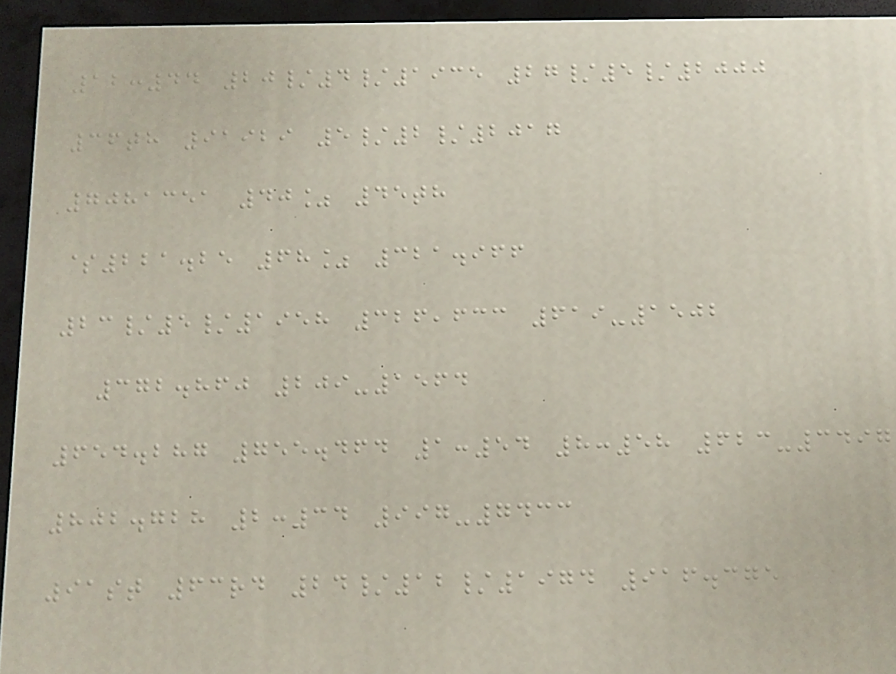12:44 20/4/1935 27/5/2000
36th 91929 5/2/2017
7081351 40% 45th
$221.25 68% 321.966
23/5/1958 326,633 619-1502
372.860 209-1564
654.287 755.464 1:54 8:58 623-3497
802.728 2:34 997-7433
91st 63rd 24/12/1974 916.375
